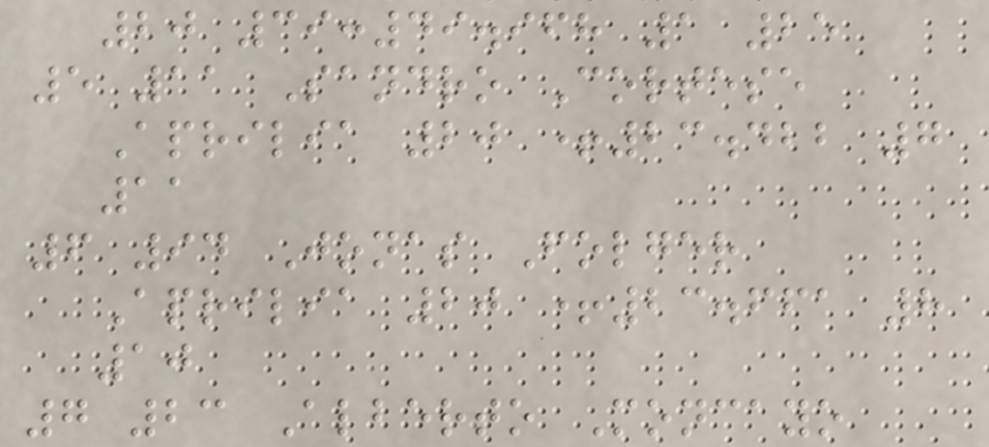20 39:49.968 1 25
5 11 Sandro Cortese
Aprilia 20 +23.422 7
11
6 94 Jonas Folger
Aprilia 20 +23.661 8
10
7 23 Alberto Moncayo
